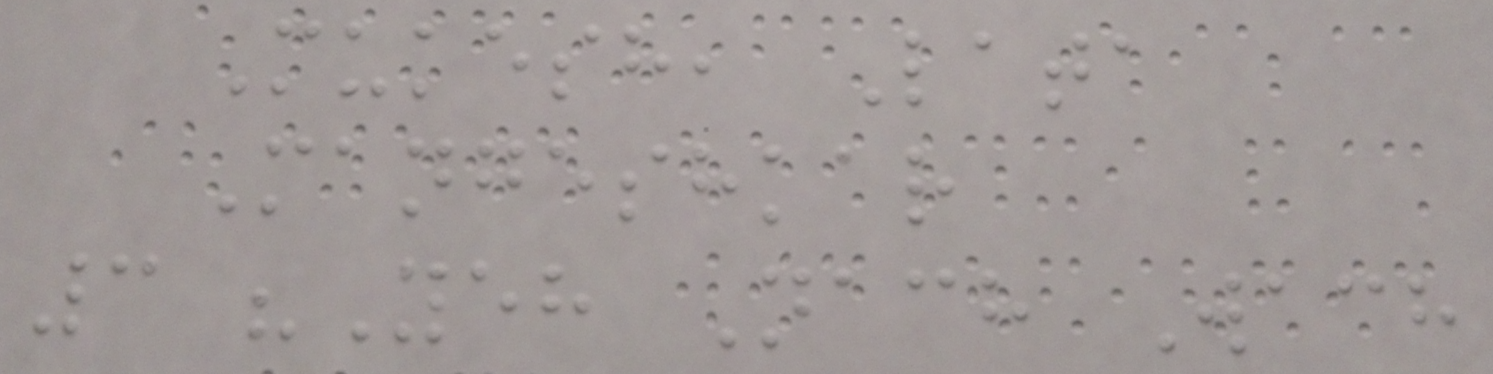Mukesh, Lata
Mangeshkar
3 "Yeh Nach Wach
